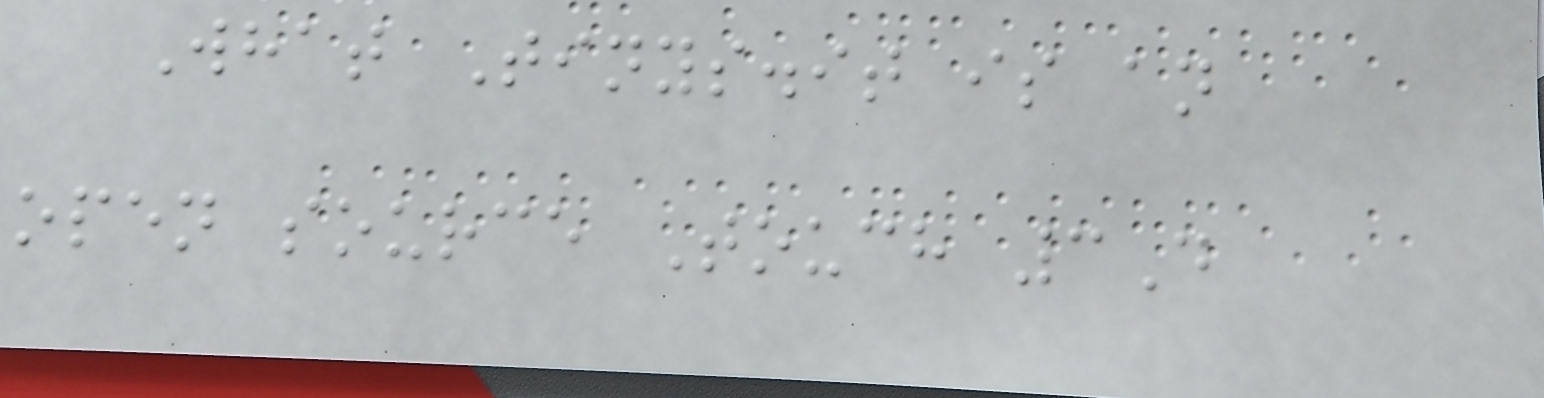What Tinys.it is an
open source Touch 3D
